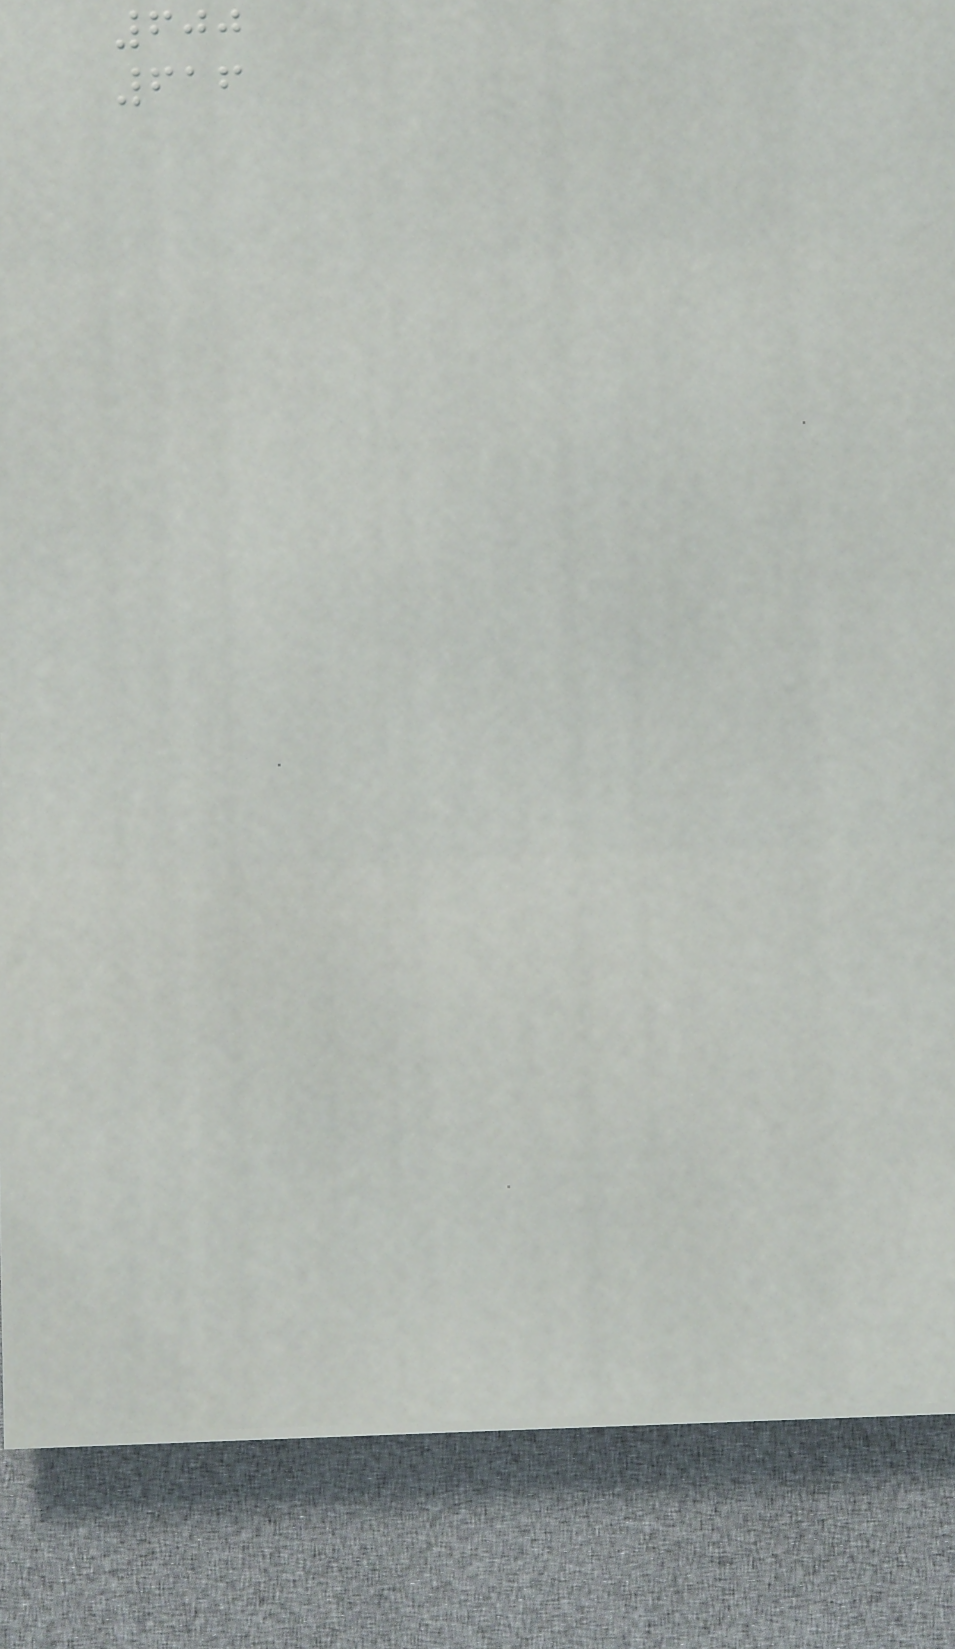600
616
